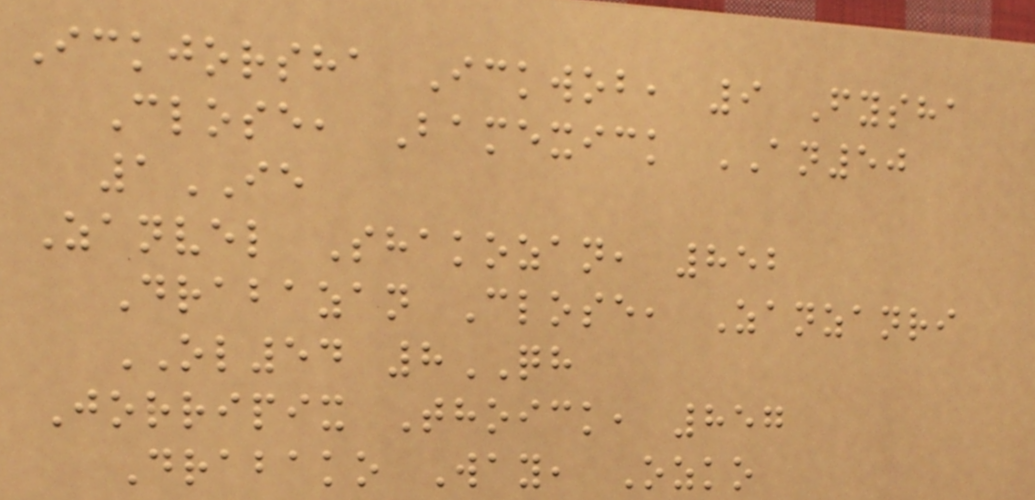Ickjorsha Ickwob, 9 Fysha
Close, Bamexick AN50
1IE
Zanvel Shakozan, 852
Drabazan Close, Zanzanri
OL54 8QH
Jorripix Thoick, 857
Drabako Way, Ozko
